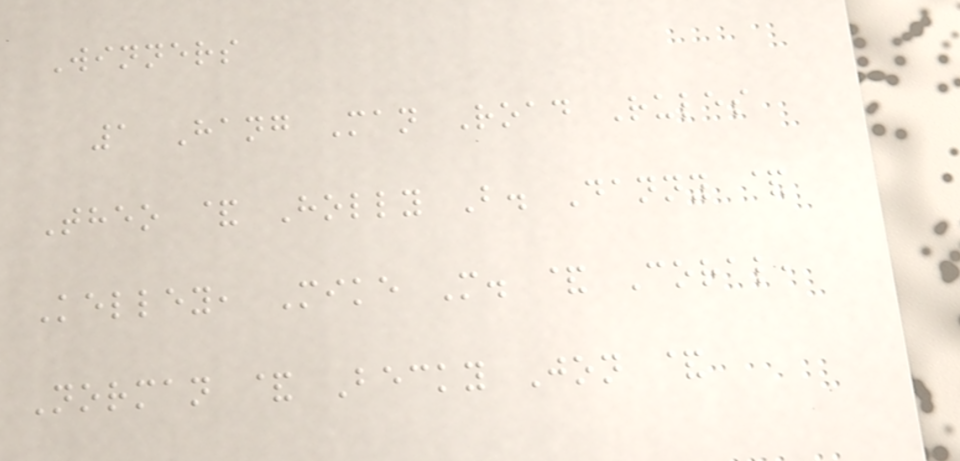Winners
1 Hang Man Road Rules
Theo & Holly B. Danny &
Kelley, Mike M. & Coral,
Norman & Becky Jon &
